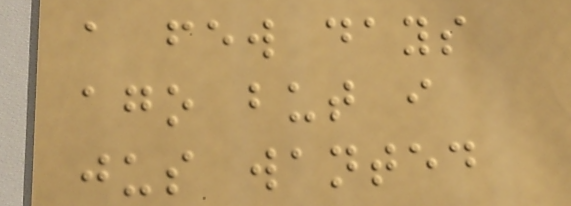a few days
ago but i
jus wanted
